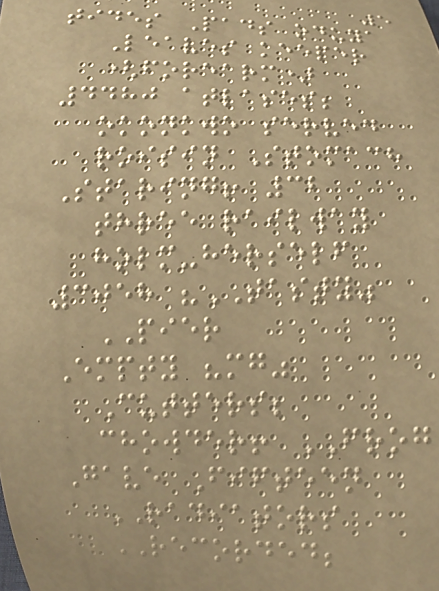5
tides Pads oduya
Leaves keeper
(forearm)
4480 atlases;
okonkwo served
roisin Stomach
Staring! 32
three railway
holm-herself
3058 "TASTY"
PIER
Empty "mg"
Cutters;
chowder! FROG
Gave Fifteen
RADIATORS
RECORDED;
